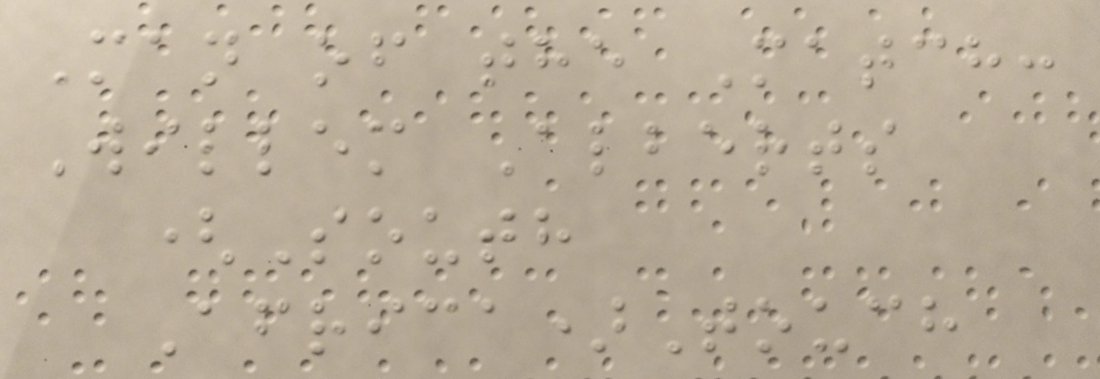Man of the Match:
Willem Alberts
(South
Africa)Touch
